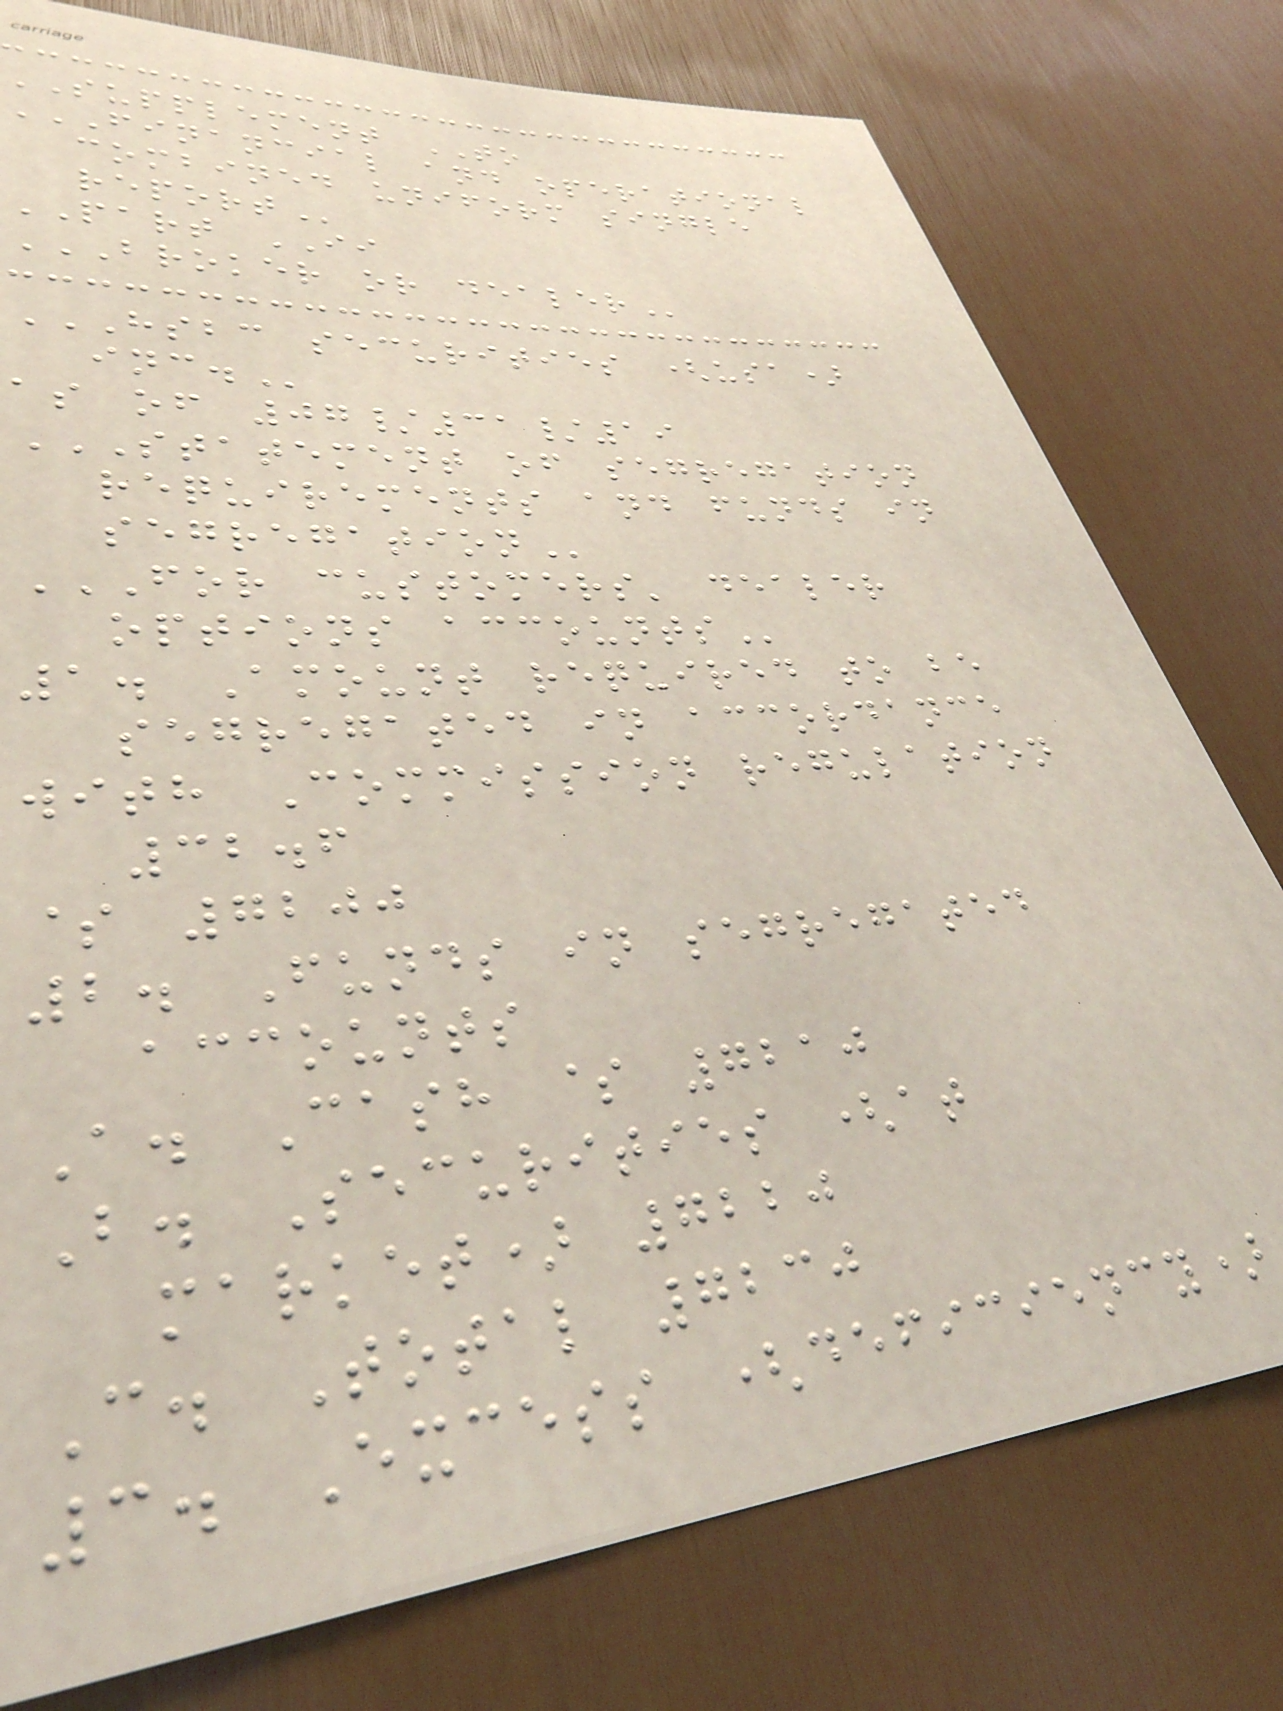SUPPLEMENT TO
FINANCIAL AND OPERATIONAL
combined uniform single
PART II
BROKER OR DEALER
HSBC SECURITIES (USA)
as of 07/31/19
STATEMENT OF SEGREGATION
requirements and funds in
FOR CUSTOMERS' DEALER
options
1. Amount required to be
segregated in accordance
with Commission regulation
32.6
$ 7200
2. Funds in segregated
accounts
A. Cash $ 7210
B. Securities (at
market) 7220
C. Total 7230
3. Excess (deficiency)
